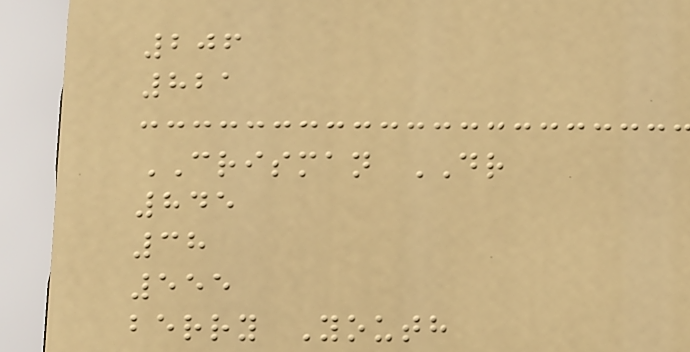206
821
CRISMAN DR
845
38
555
berry Youth
